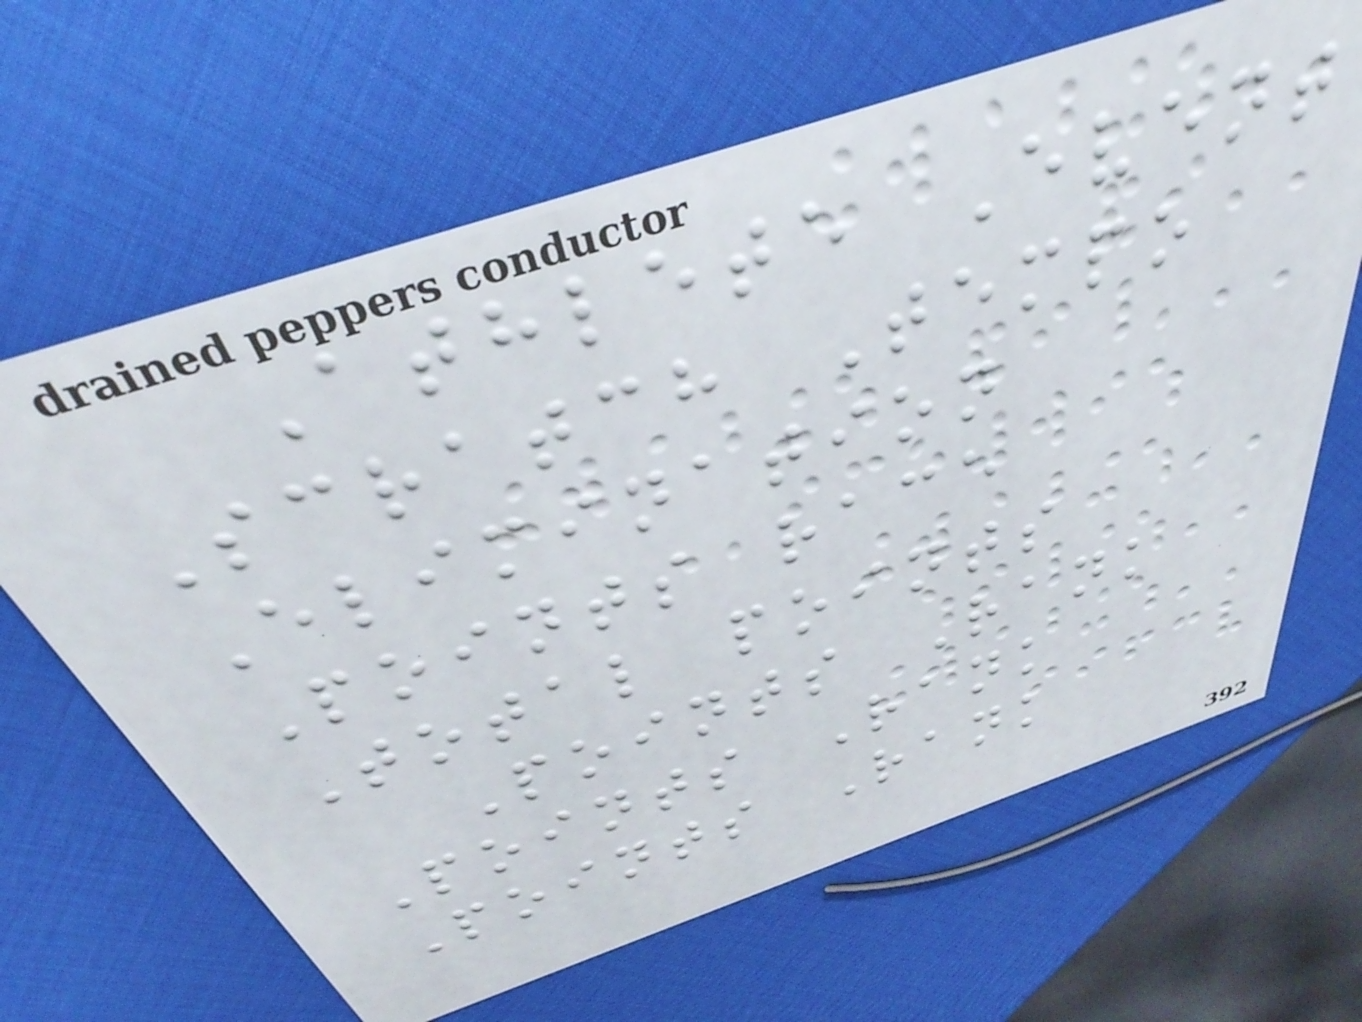Athlete Event
Scratch Tempo
Elimination
Points race
Total points
Points Rank
Points Rank
Points Rank
